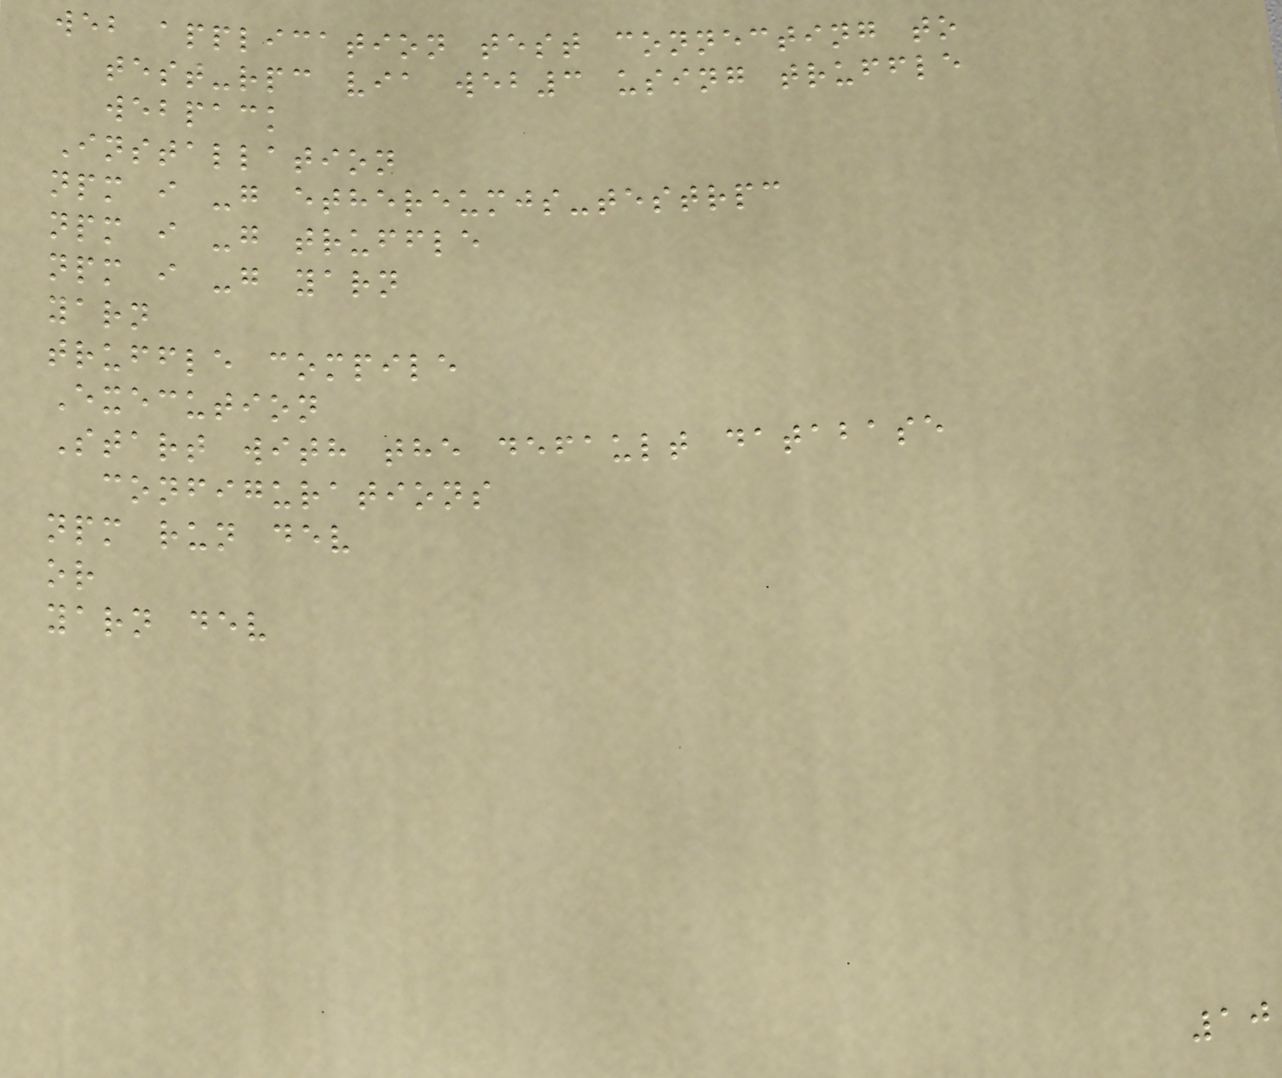web application test connecting to
test-rpc via web3 using truffle
webpack
Installation
npm i -g ethereumjs-testrpc
npm i -g truffle
npm i -g yarn
yarn
truffle compile
Execution
Start with the default database
configurations
npm run dev
or
yarn dev
10
